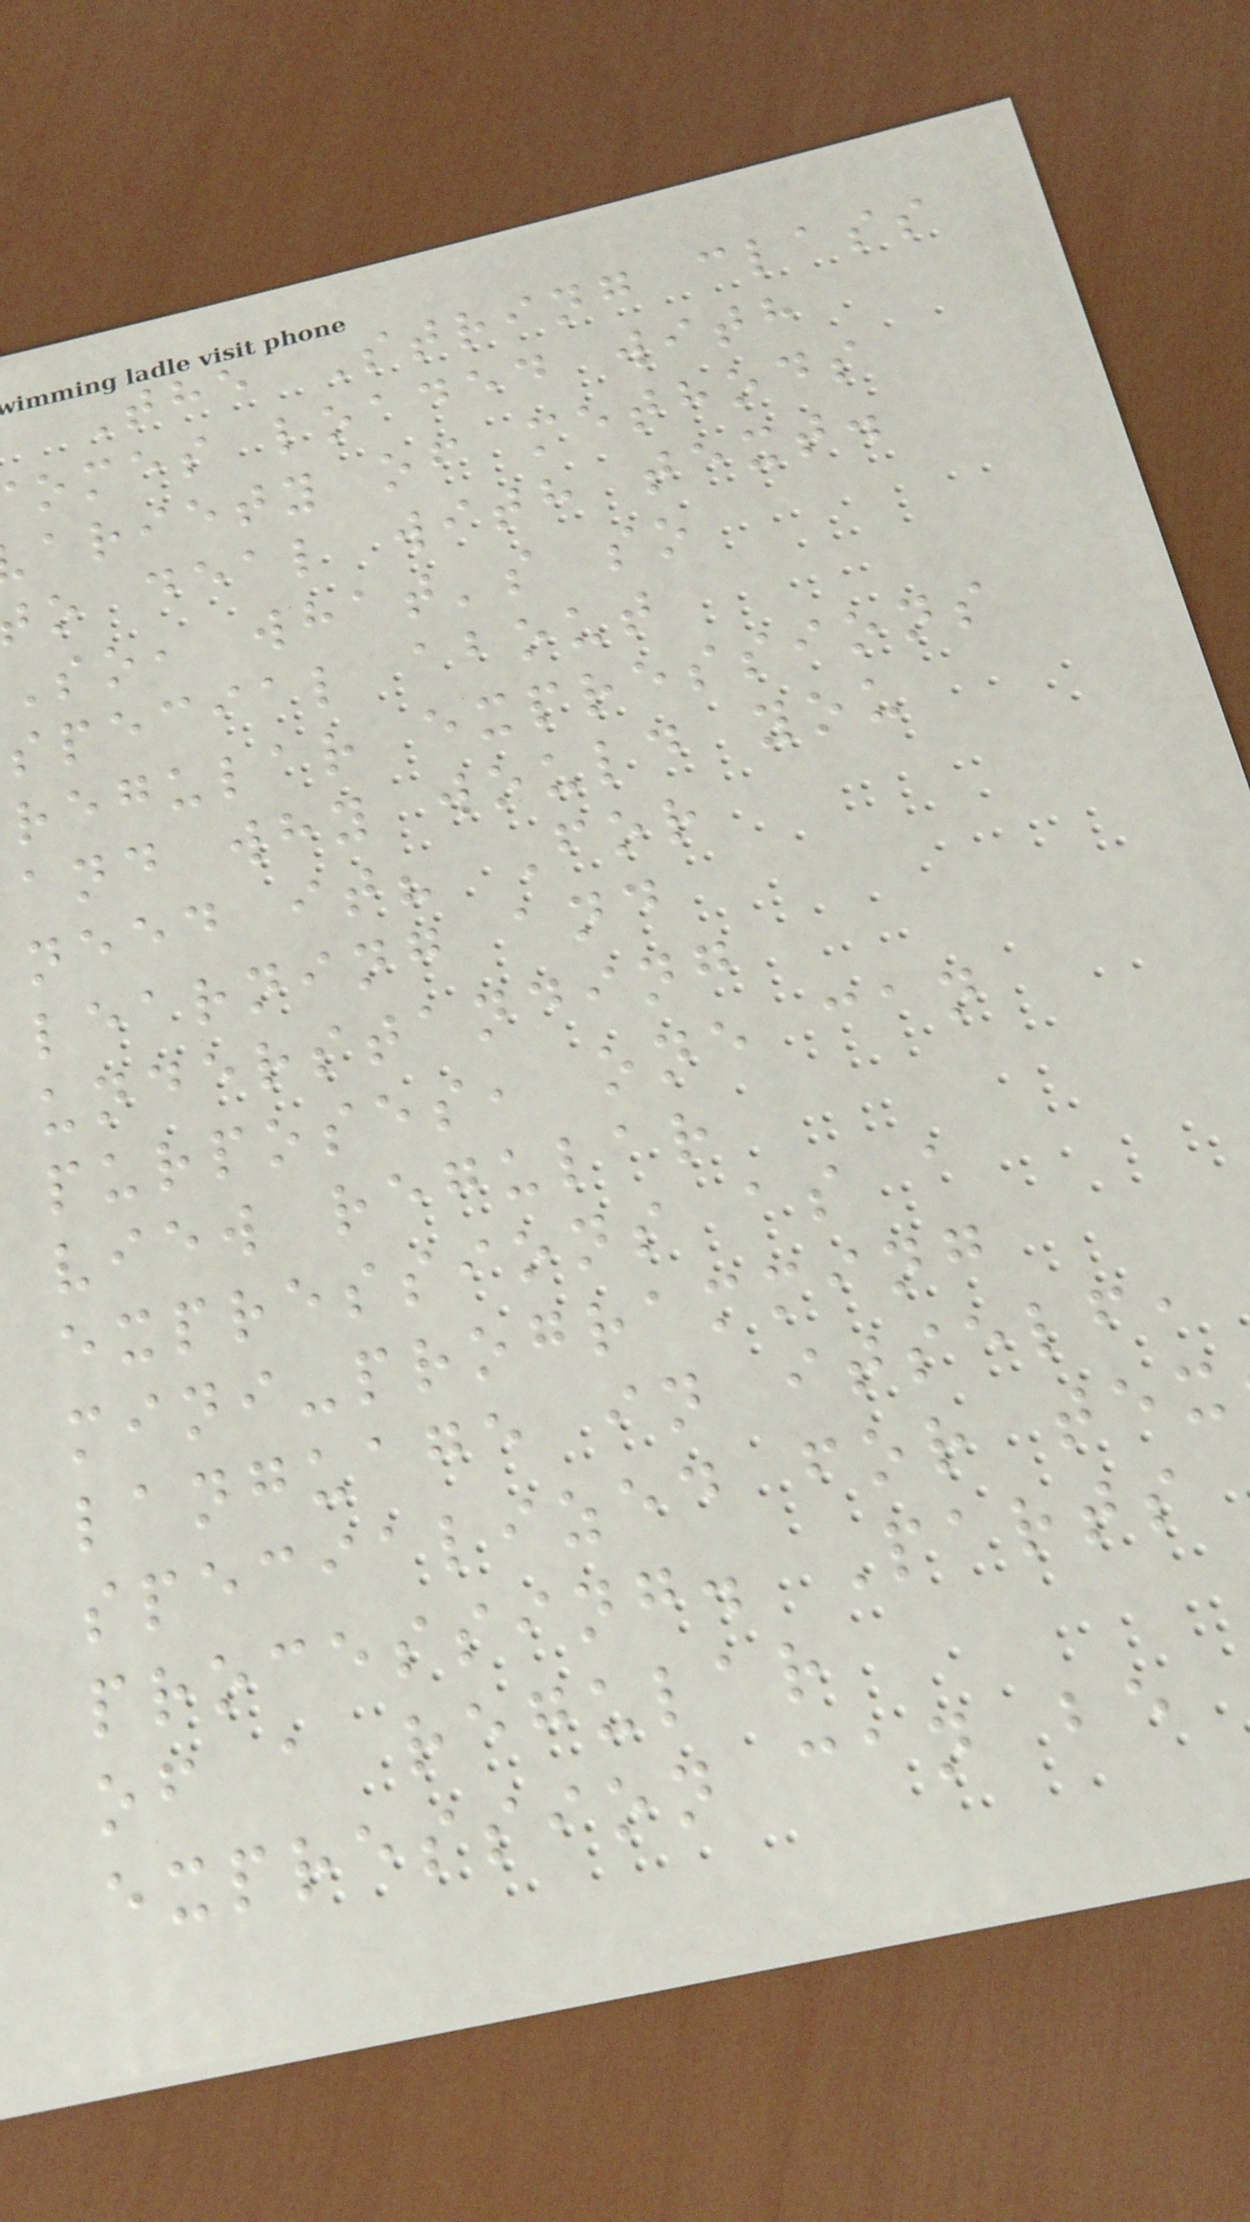The String class
omes loaded with
ariety of methods
o deal with text.
So, what's so
special about
regular expressions
and why would you
need it? For
learning and
understanding
purposes, one can
view regular
expressions as a
mini-programming
language in itself,
specialized for tex
processing. Parts
of a regular
expression can be
